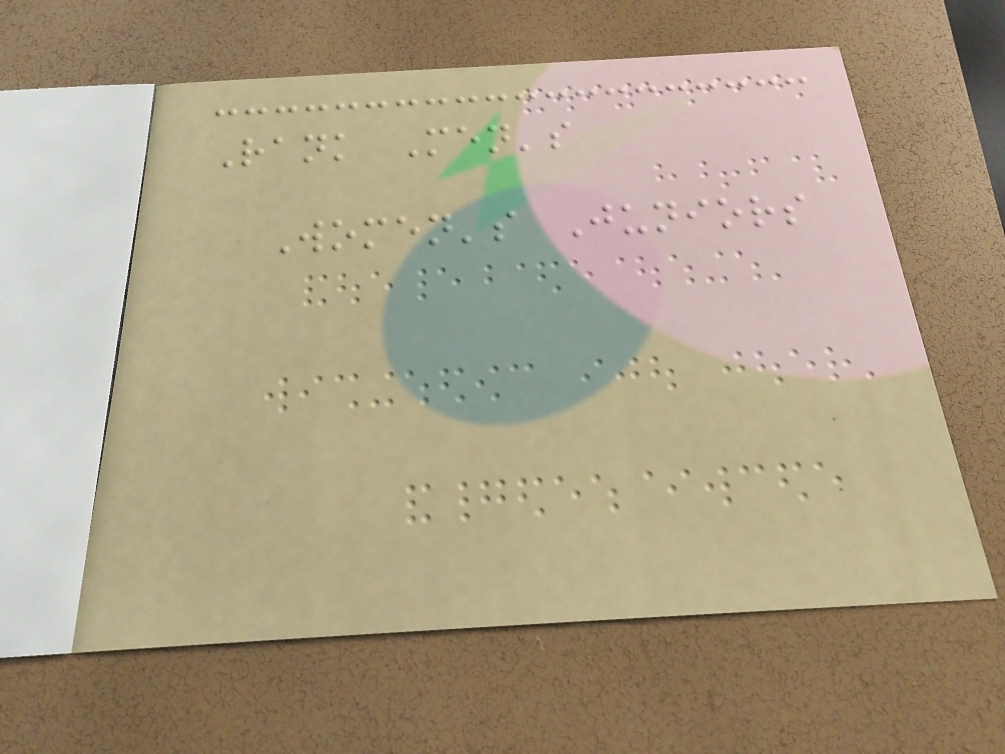Rank Men's
Women's Juniors
